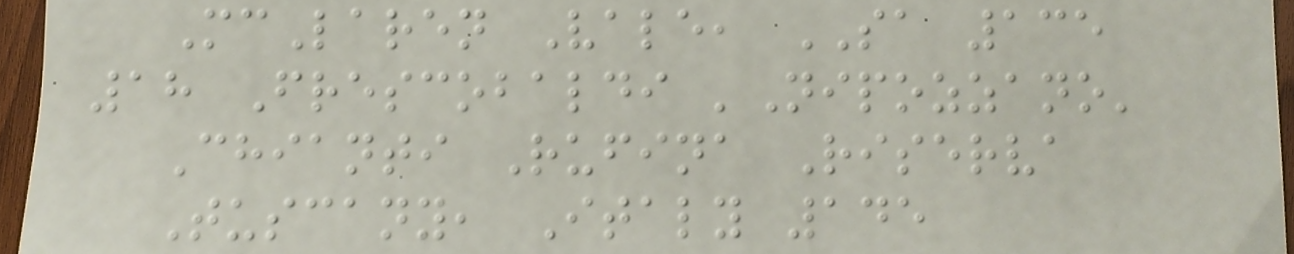McLaren Vale, SA 135
18 Frescobaldi 'Nipozzano'
Chianti Rufina Riserva
Tuscany, Italy 145
